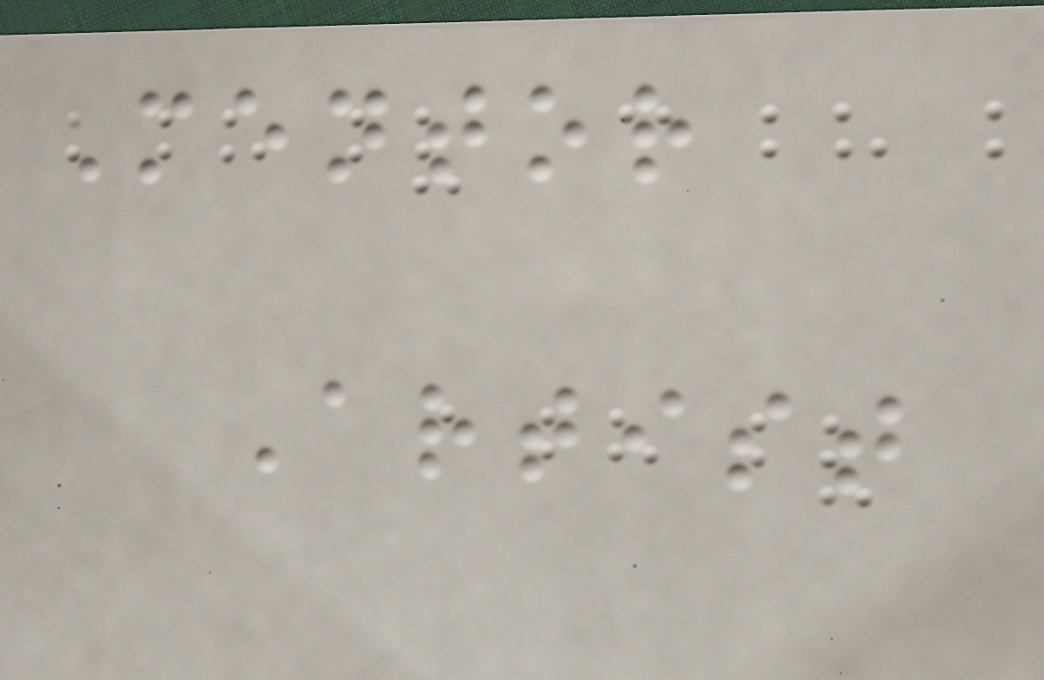Mentor
Artist
